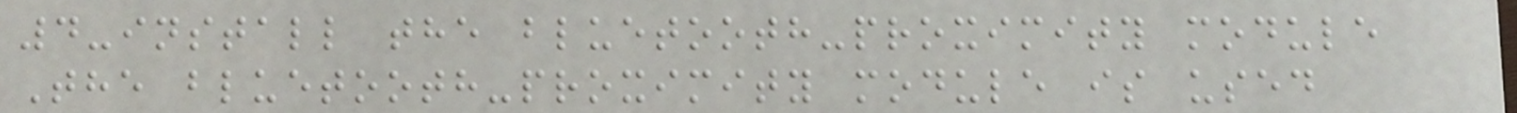4-install the bluetooth-proximity module
The bluetooth-proximity module is used
